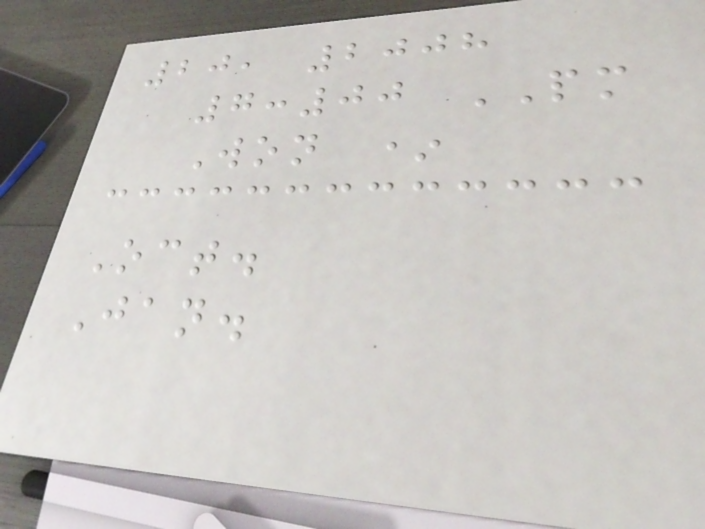20, 2008
7:00 PM
Won *
Oct.
Jan.
